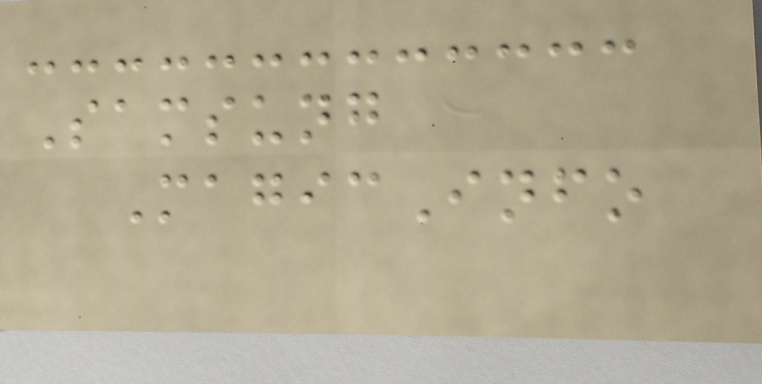Samsung
MagicInfo
